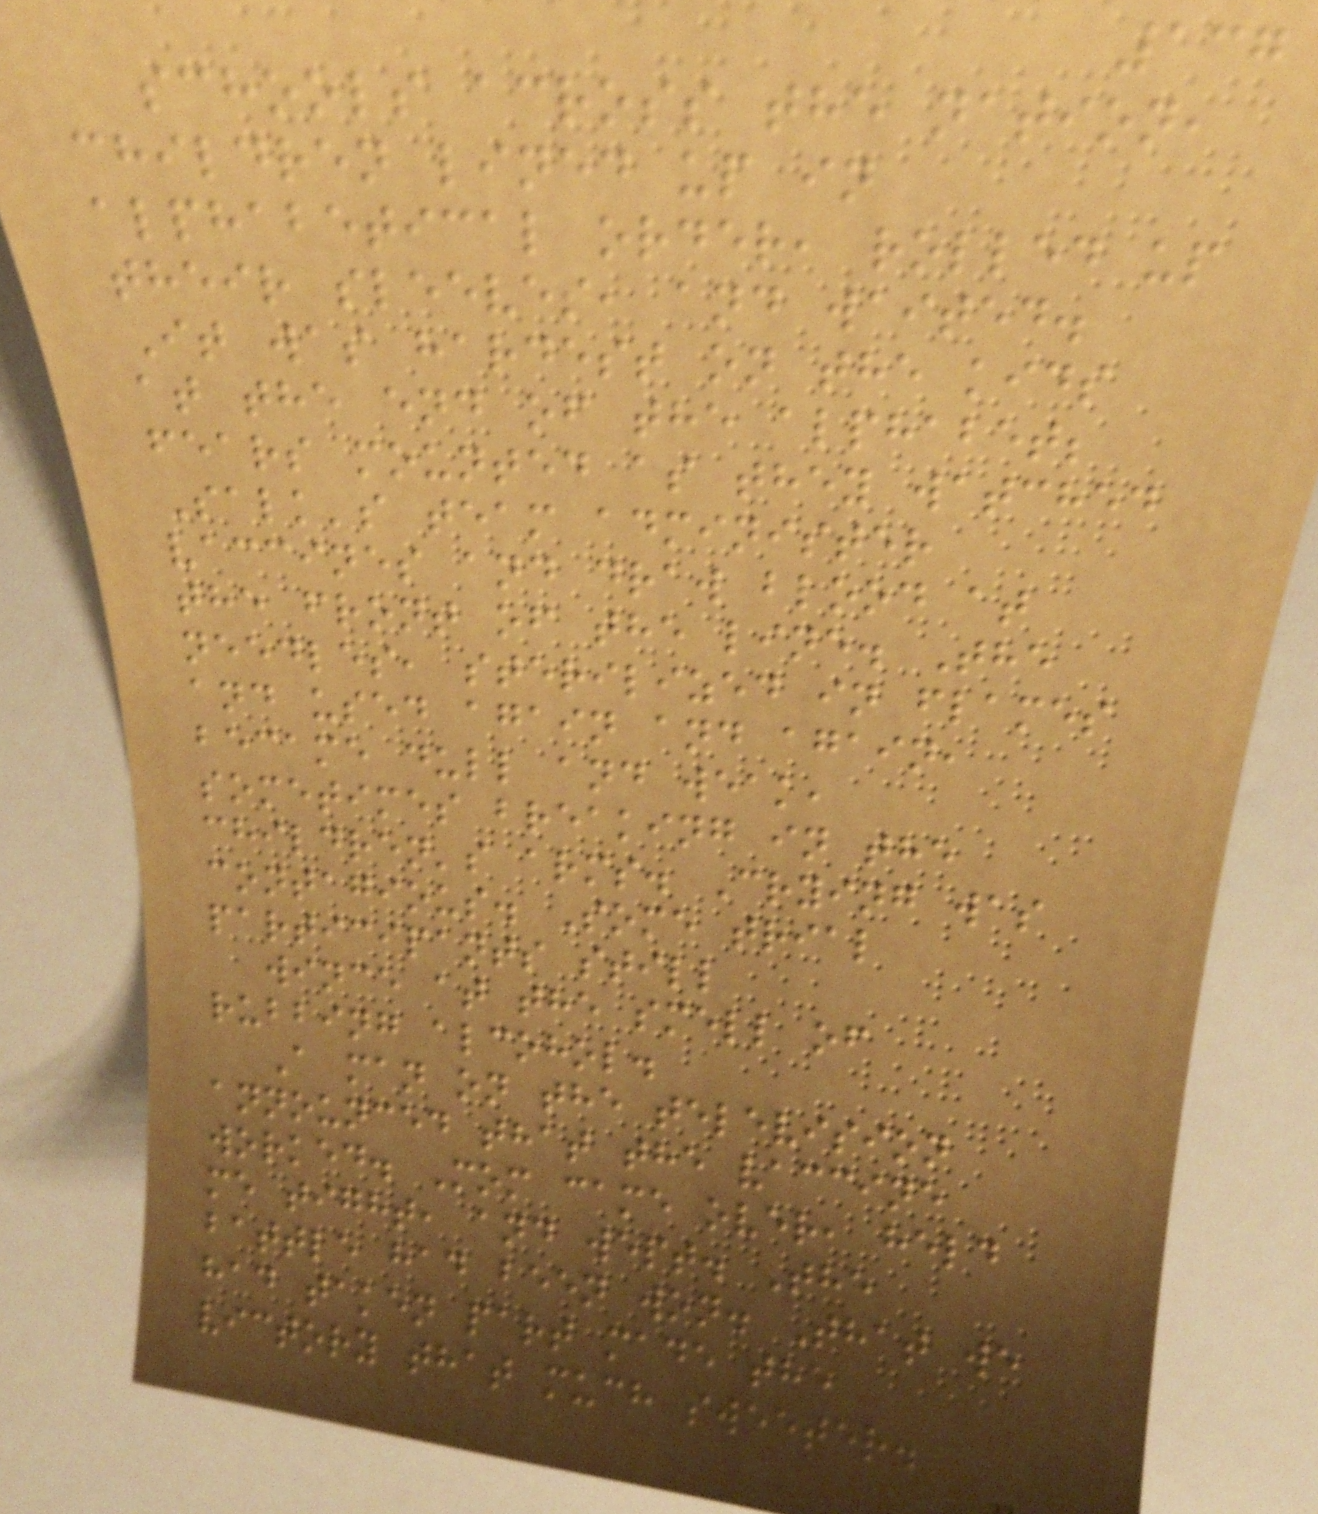137
schools across the nation,
children lined up in
alphabetical order, rolled up
their sleeves, and waited.
It was hardest on the kids
at the end of the alphabet;
fears mounted as they watched
Salk's team administer
vaccines and draw blood at
the front of the line. The
needles, sterilized in flames
and used again and again,
became dull and weak,
sometimes breaking in the
children's arms. Crying was
contagious. Some trial
participants still
wince at the smell of
rubbing alcohol.
A man on the television
announced that the vaccine
worked. Mom came over, held
me tight, and wept. The
battle had been won. That we
had taken part made the
victory that much sweeter.
